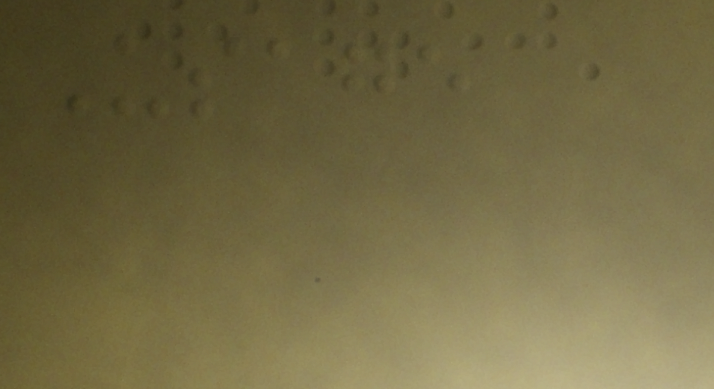Usage
